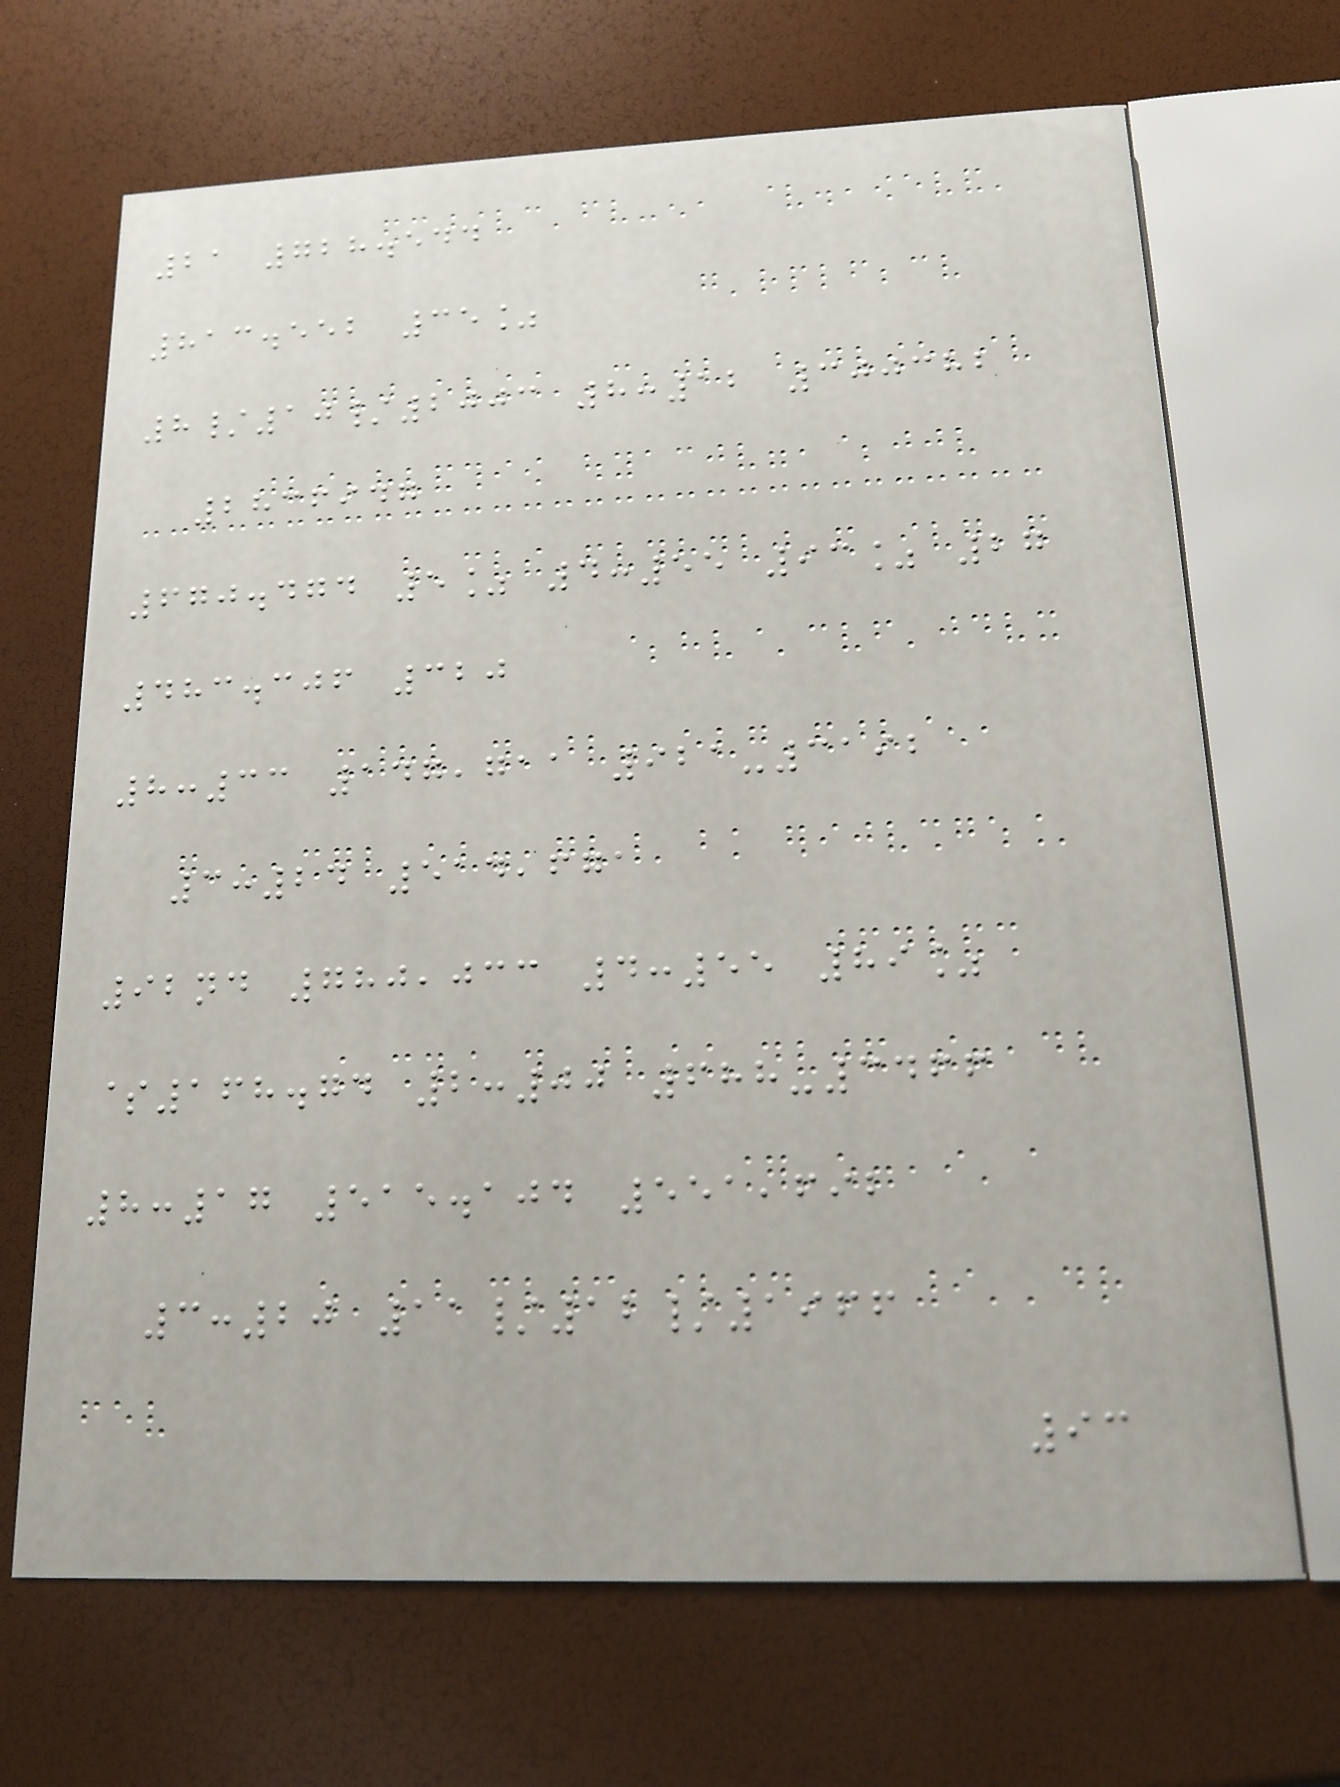21 728.544
813.552 35%
8/10/2003 8:12 300382
2836947
670.474 5% 4:55 93% 27
483.306 320
8:33 147,711 921-3192
3:24 514,671
92nd 780,033 4:55 89%
$168.74 2:00 688-3466
8:17 515.104 551,692
3:20 11/12/1966
93
